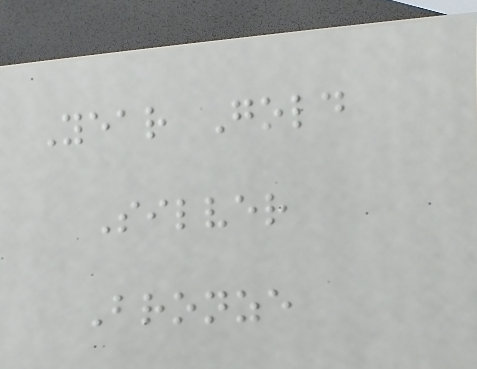Year Gold
Silver
Bronze
